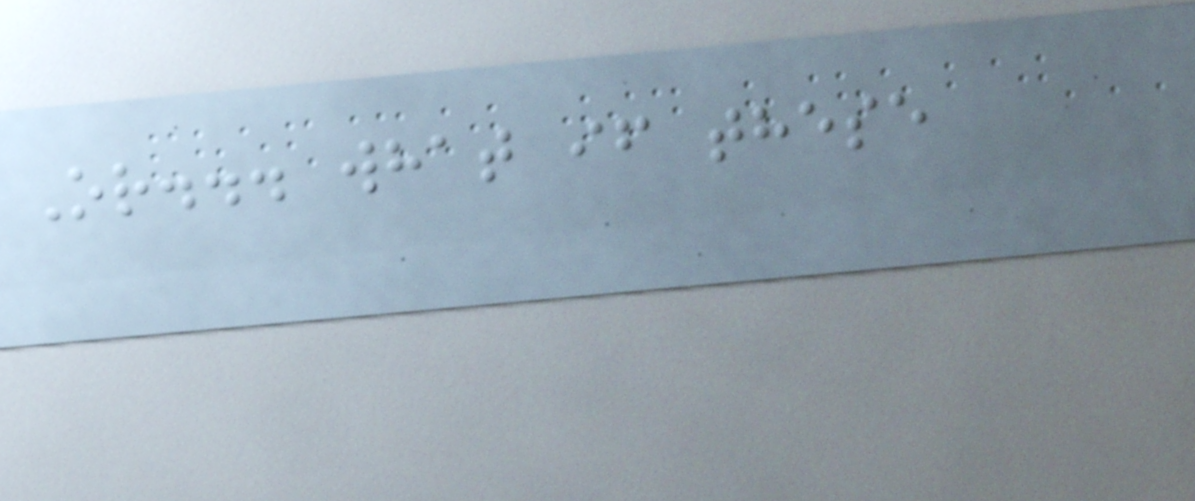Or... what if these
